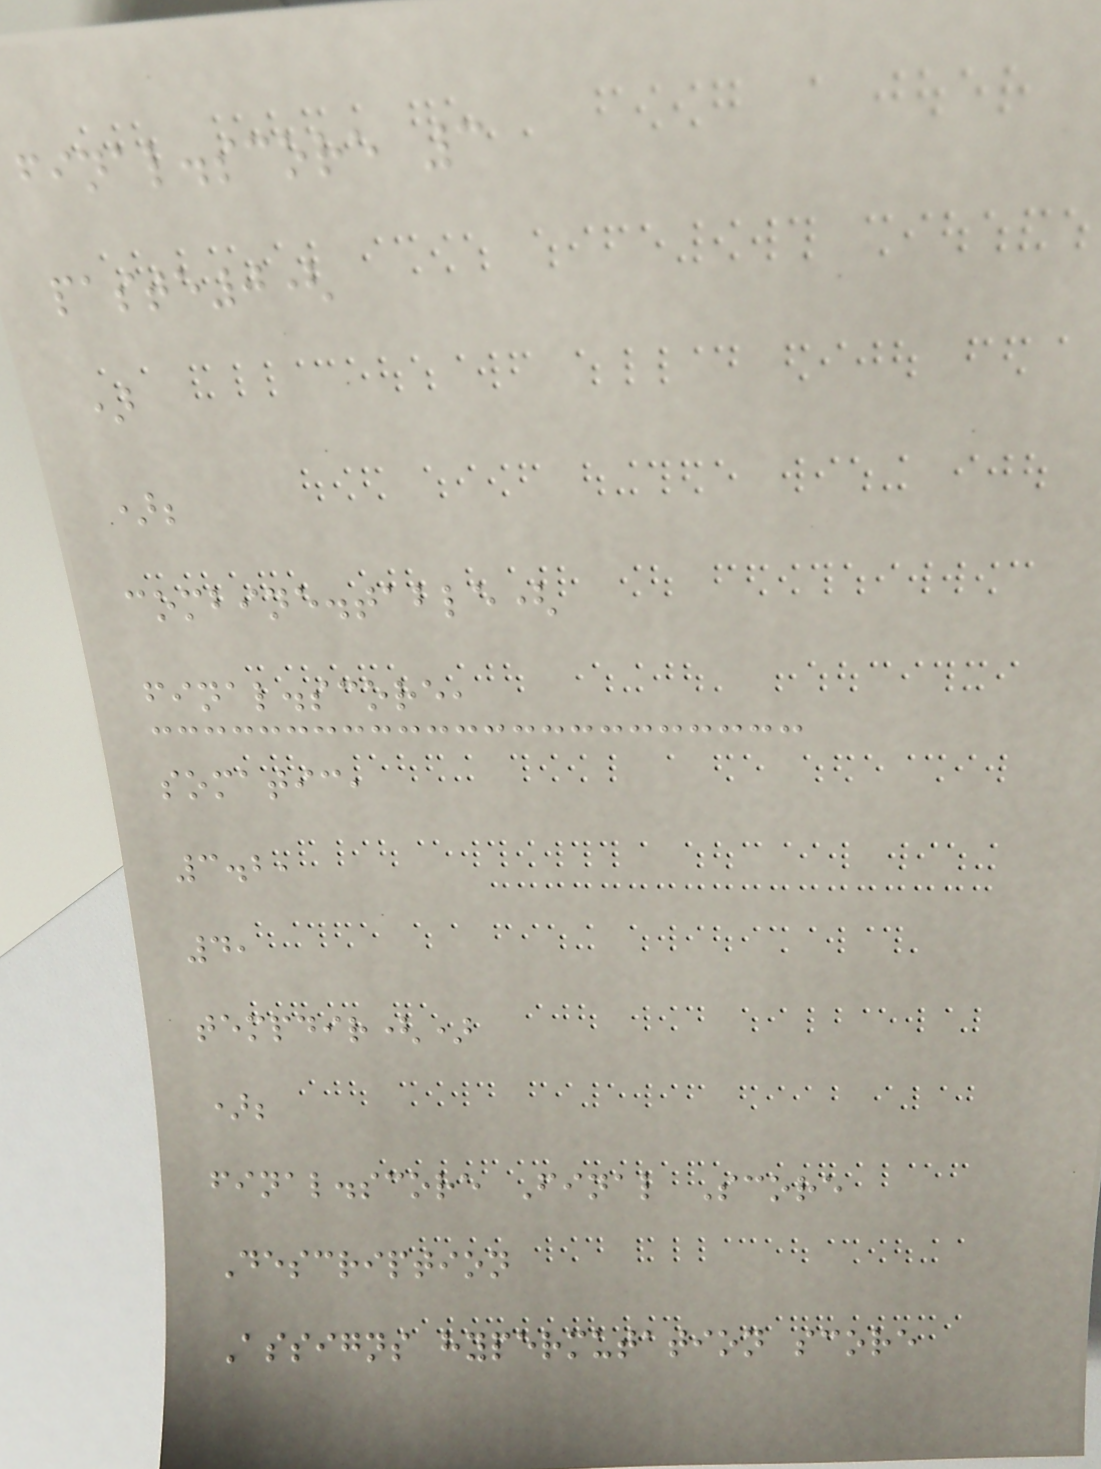final.score 3
paste0(
)
);
combine.table(
final.score,
somatic,
3.2,
4,
tempdir()
);
final.score Final Score
Description
Assigns hypermutation score
